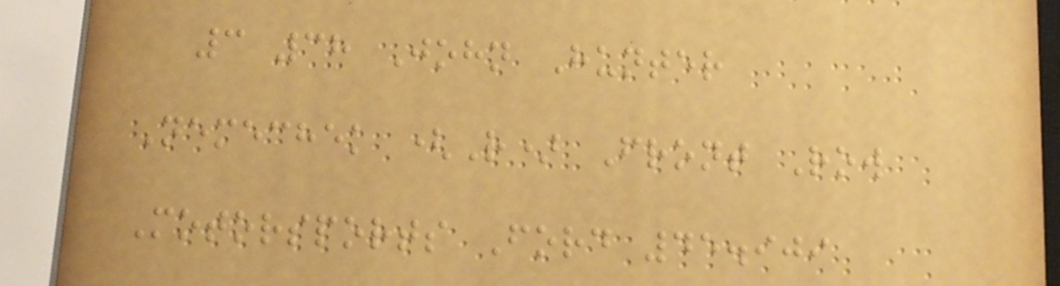3 38 John Hunter
Nemechek (R) Front Row
Motorsports Ford 45.909
